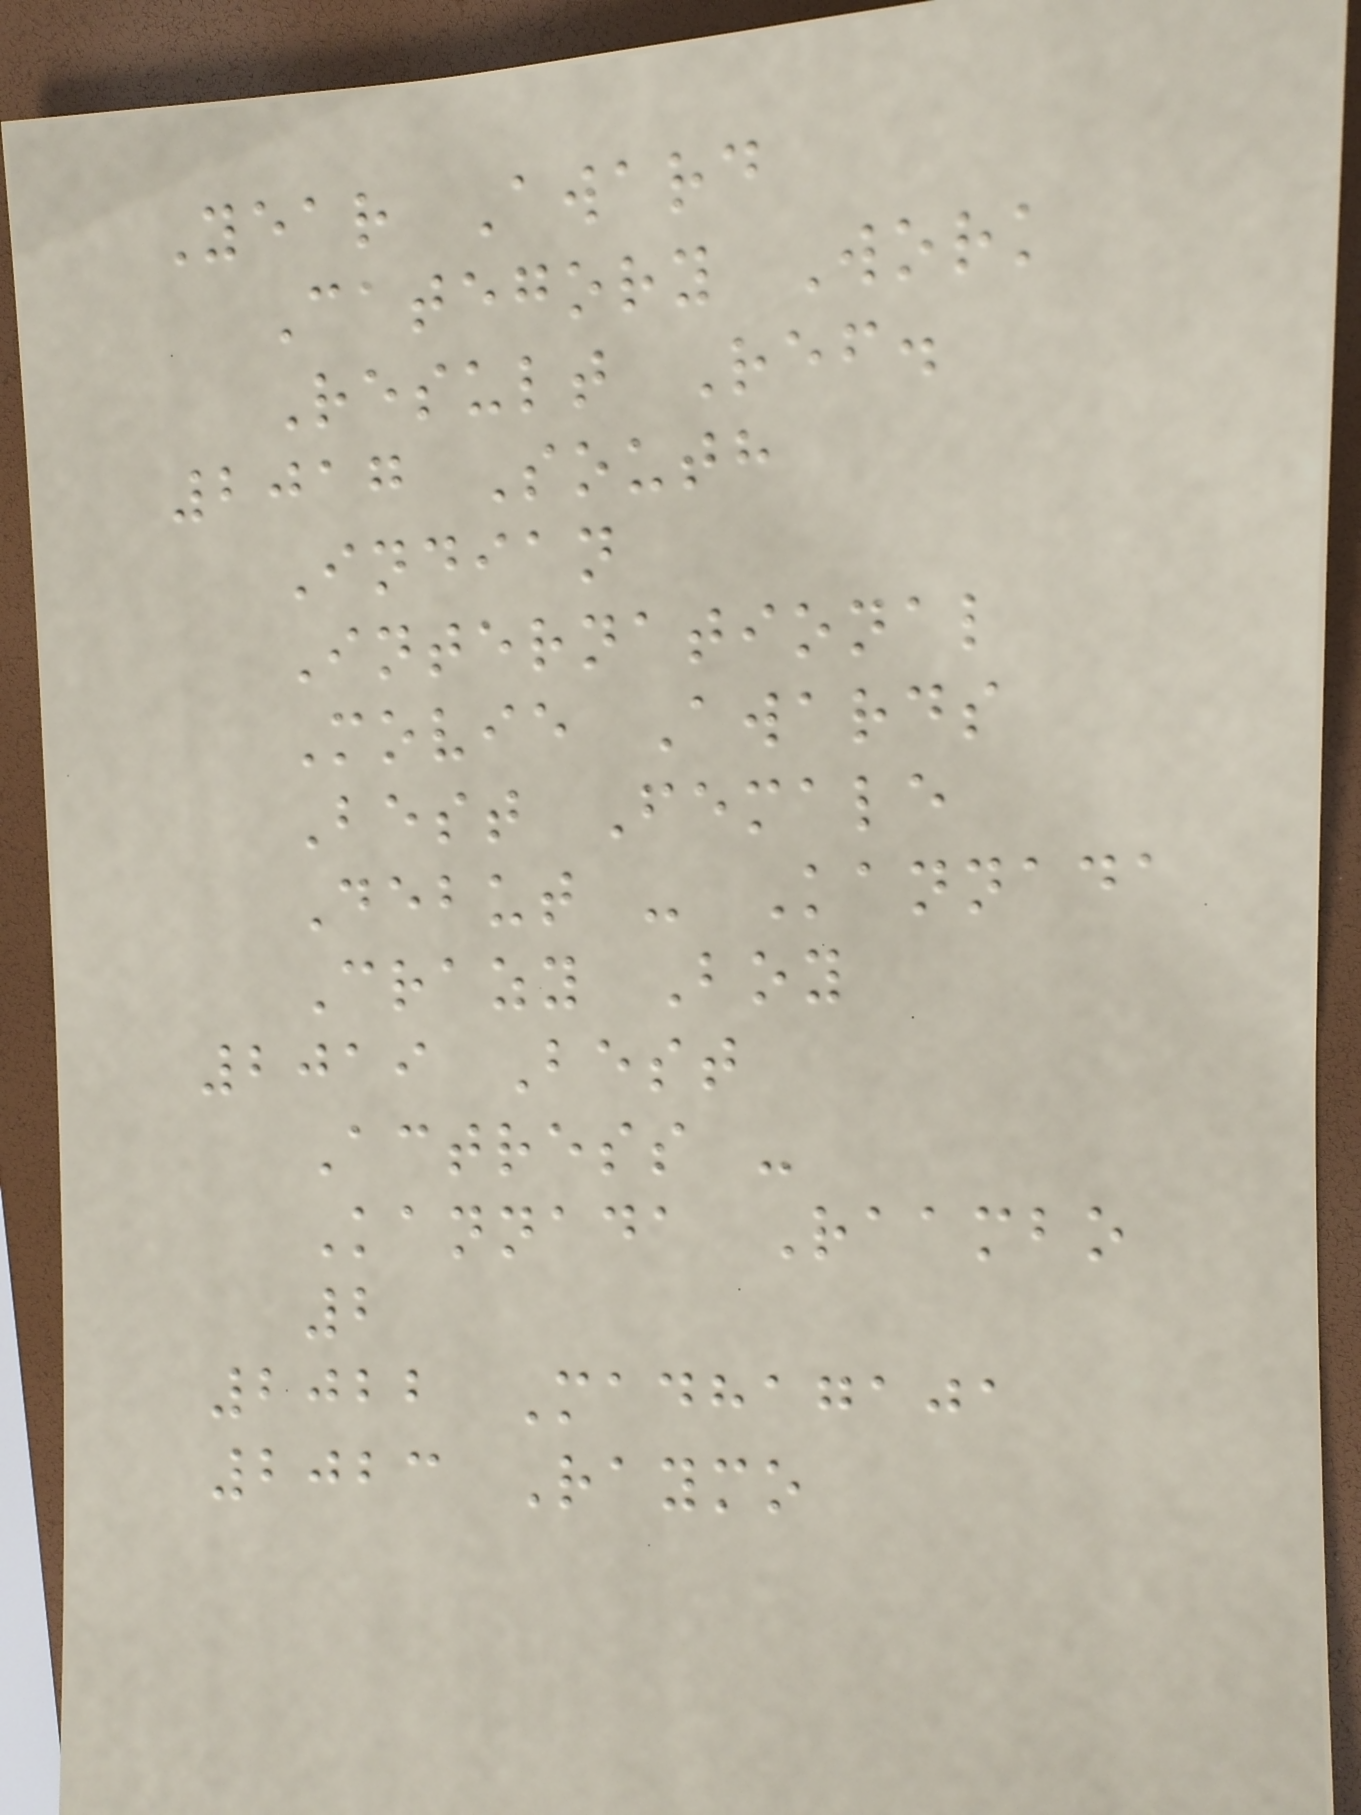Year Award
Category Work
Result Ref.
2017 South
Indian
International
Movie Awards
Best Female
Debut - Kannada
Crazy Boy
2019 Best
Actress -
Kannada Raambo
2
2022 Madhagaja
2023 Raymo
